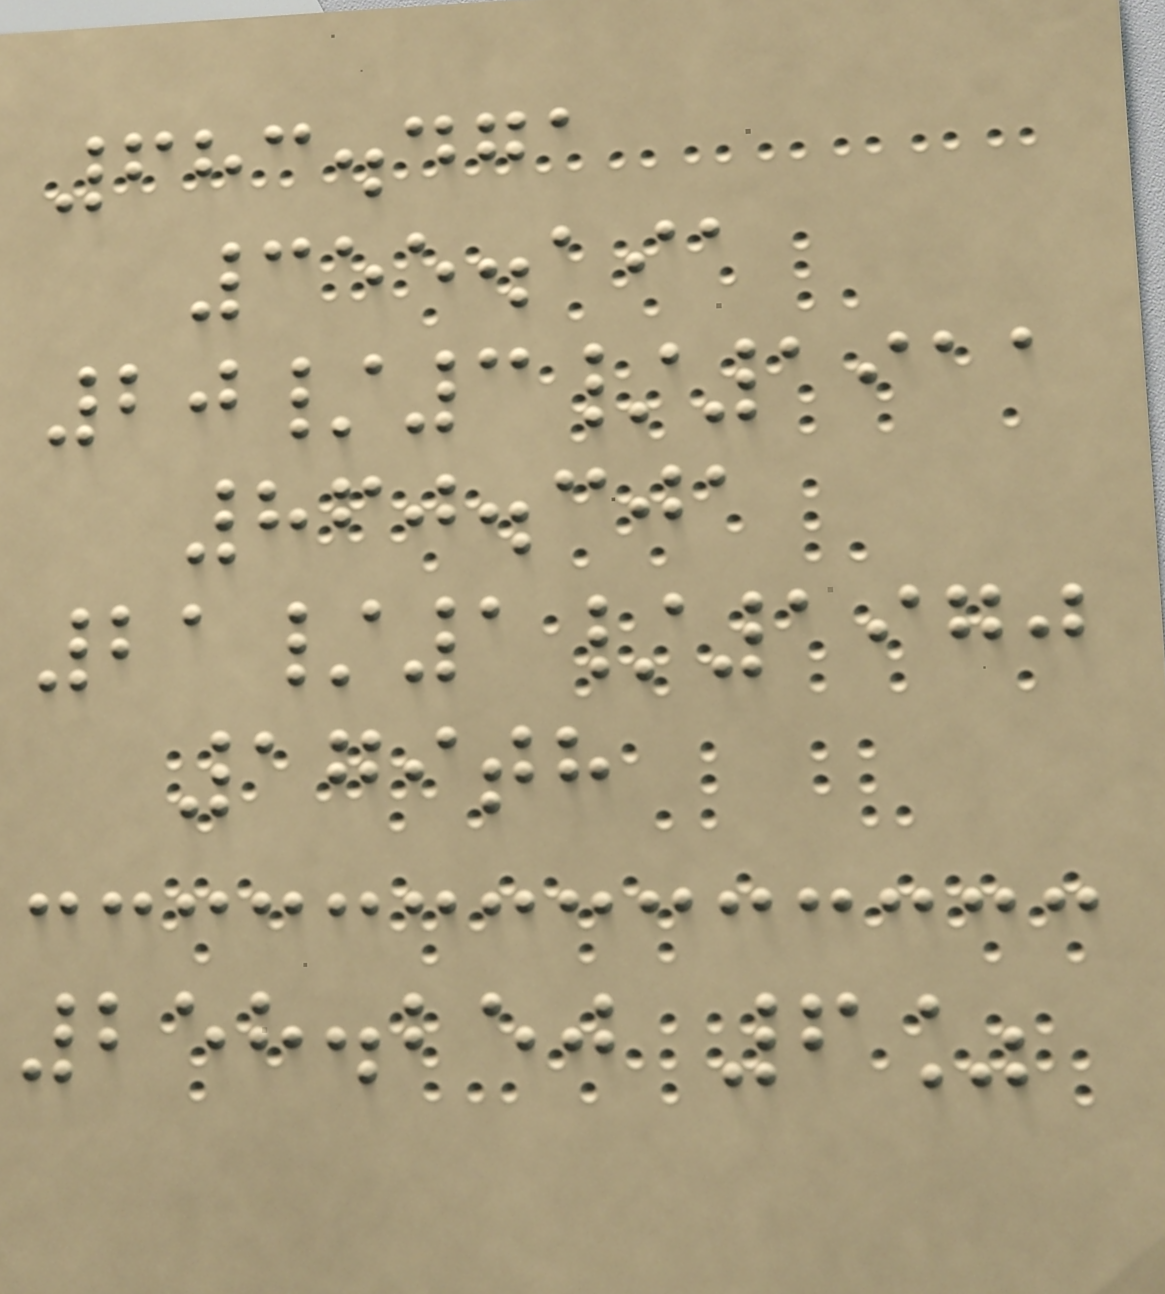683.471
355.191
20/3/1911
860.301
21/1/1970
179th
258.250 6%
